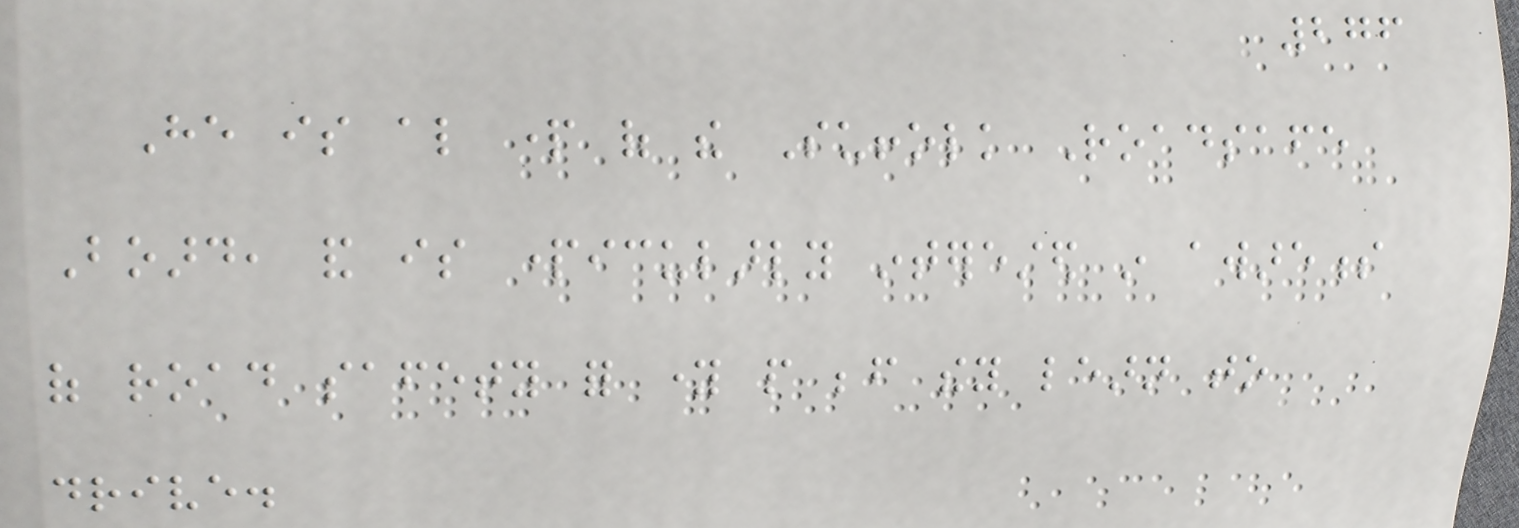276
He is also part of the Suffolk Roadsafe
Board, and is particularly interested in awareness
of road safety for young people before they learn to
drive.
